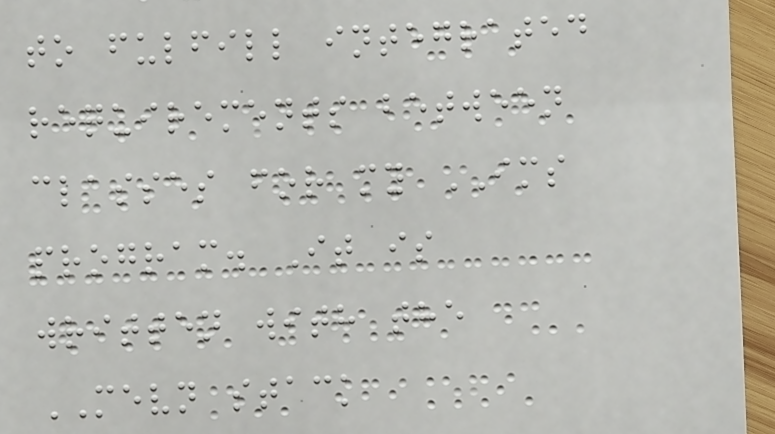to fulfill integrated
requirements between
classes for my IMS
program. It is
written with the
MEVN stack
